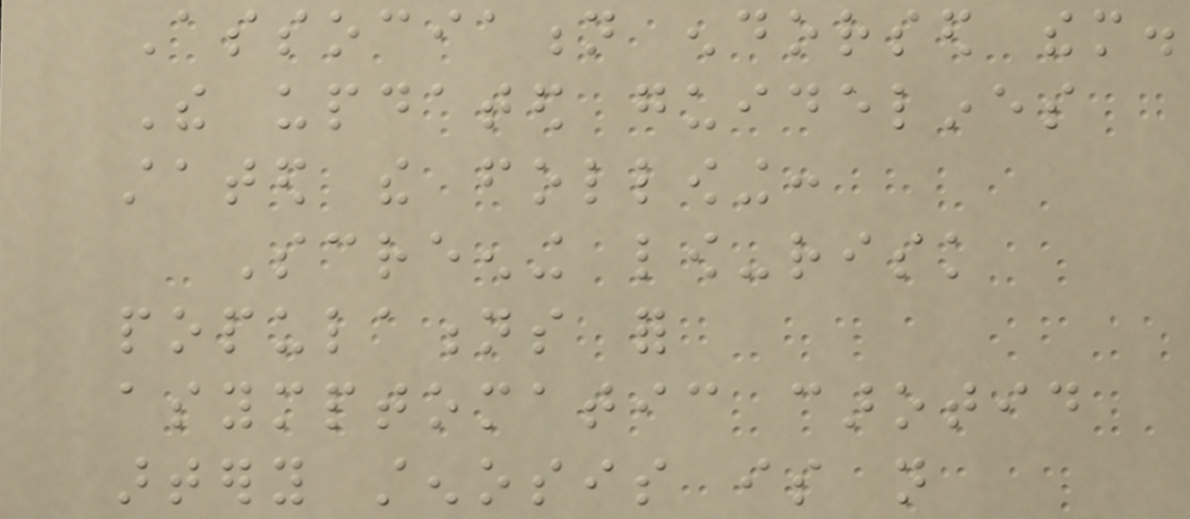Association endorsed them.
The updated guidelines
stated the following:
Screening low-risk
populations for
asymptomatic carotid
artery stenosis is not
